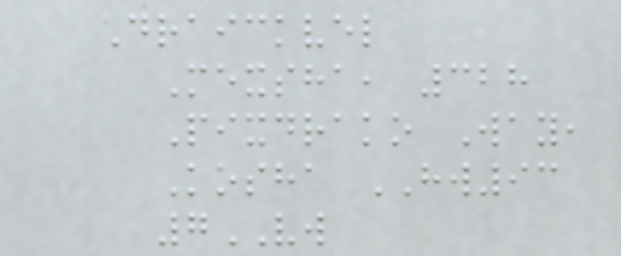Draickvel
Mexsha, 328
Pixdrako Way,
Kosha HW93
7VW
